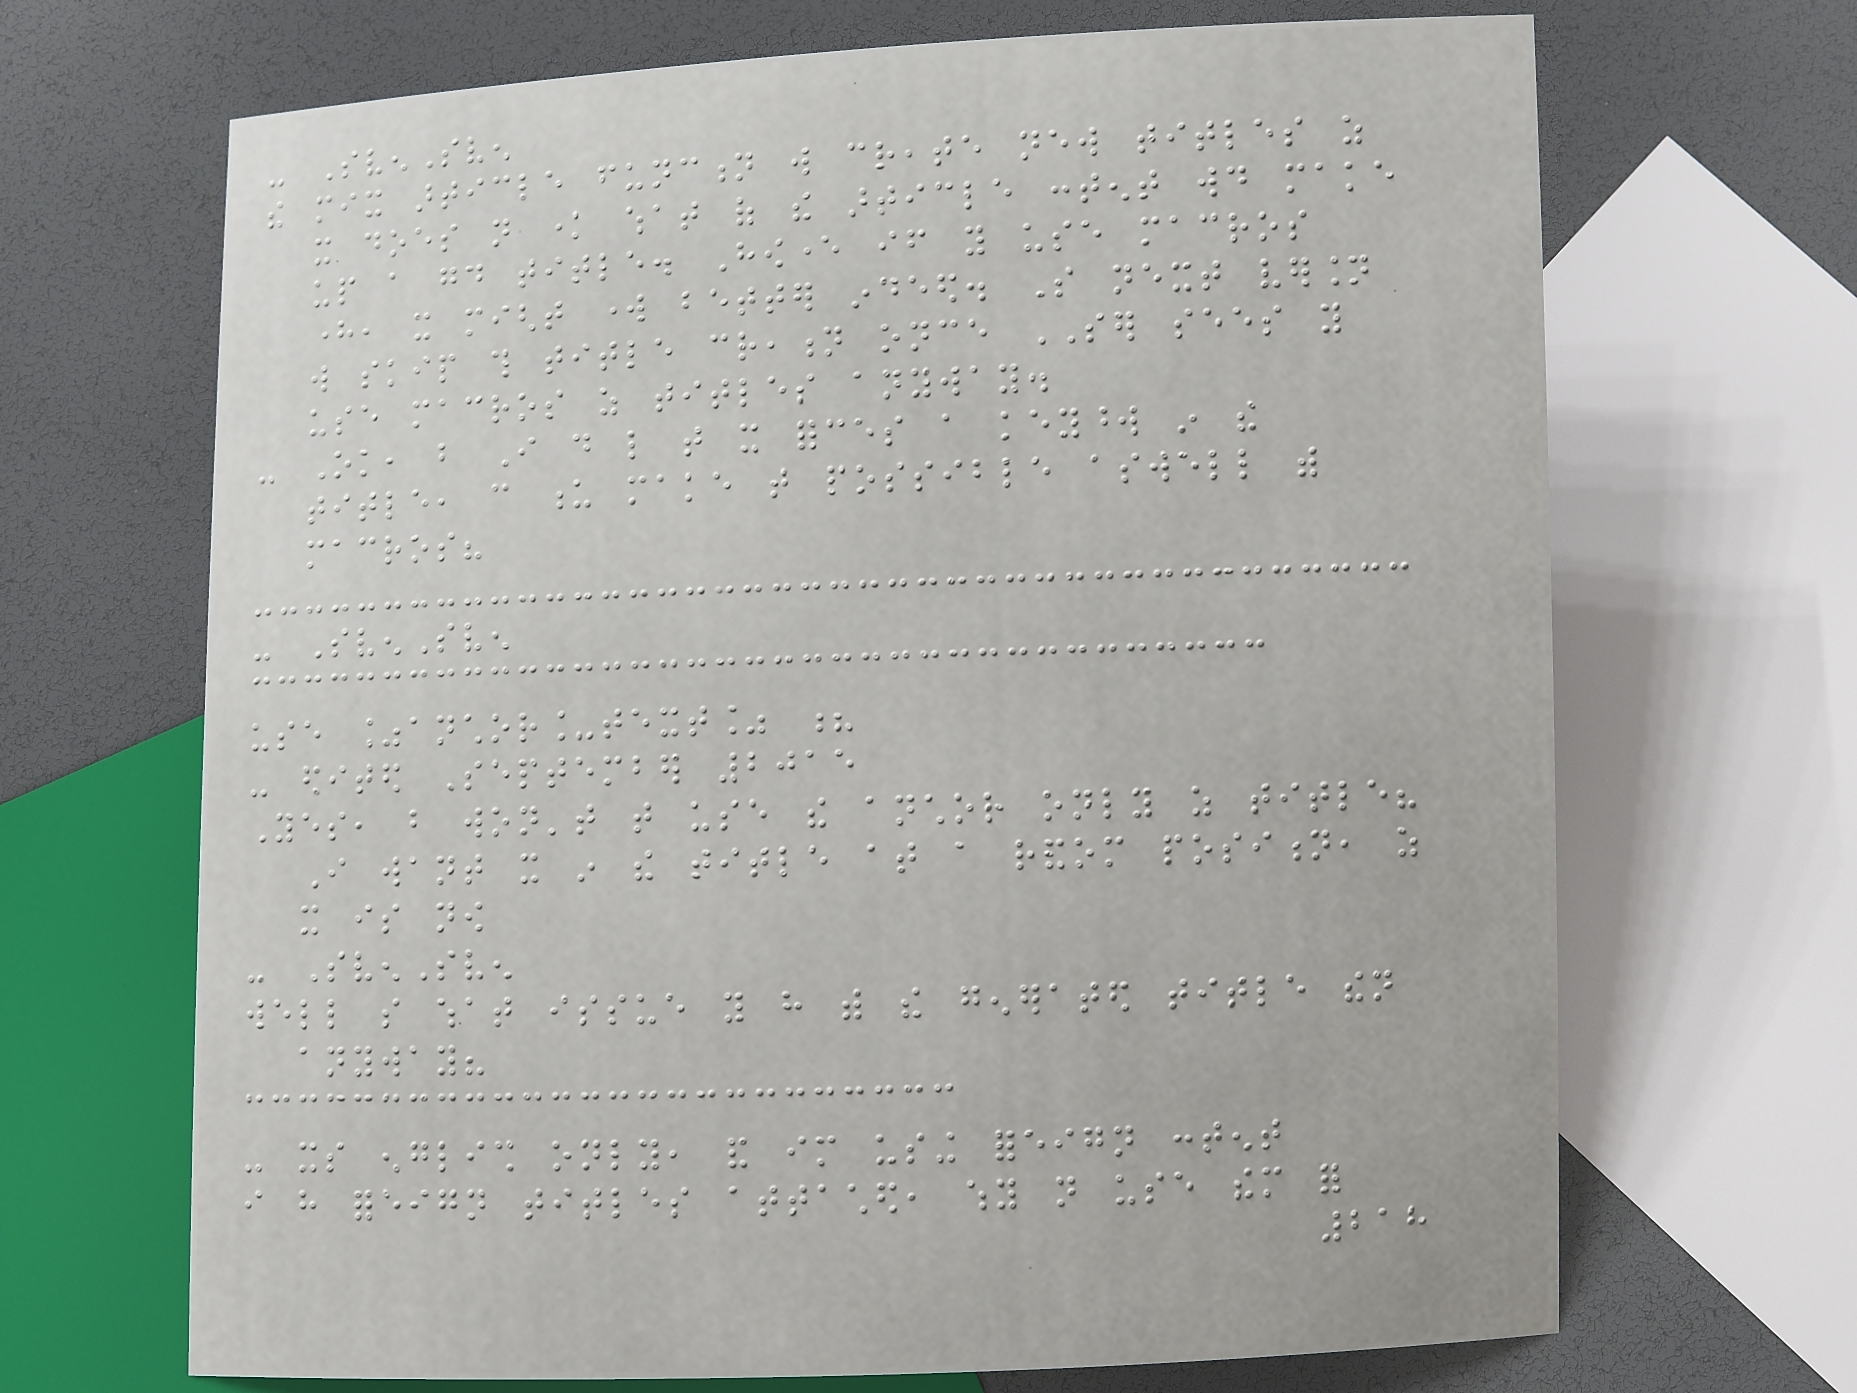- SvenSven
the mix article function will create new titles as
it does not know what of the article content would make
up a good title. However if you use macros
here, it might work better indeed. So next version
will skip this title creation once SER sees you
use macros as titles anyway.
- Ok, but I do like that it forces a keyword in the
title, can u make that possible aswell with
macros?
- SvenSven
use %anchor_text% ?
- edited September 2015
Yes, but won't that use the anchor only as title?
I want it in the title at a random position, as
it is now
- SvenSven
well so what issue you have with the generated title then
anyway?
- its english only, and im using foreign content
i have foreign titles attached, why not use them for
218
